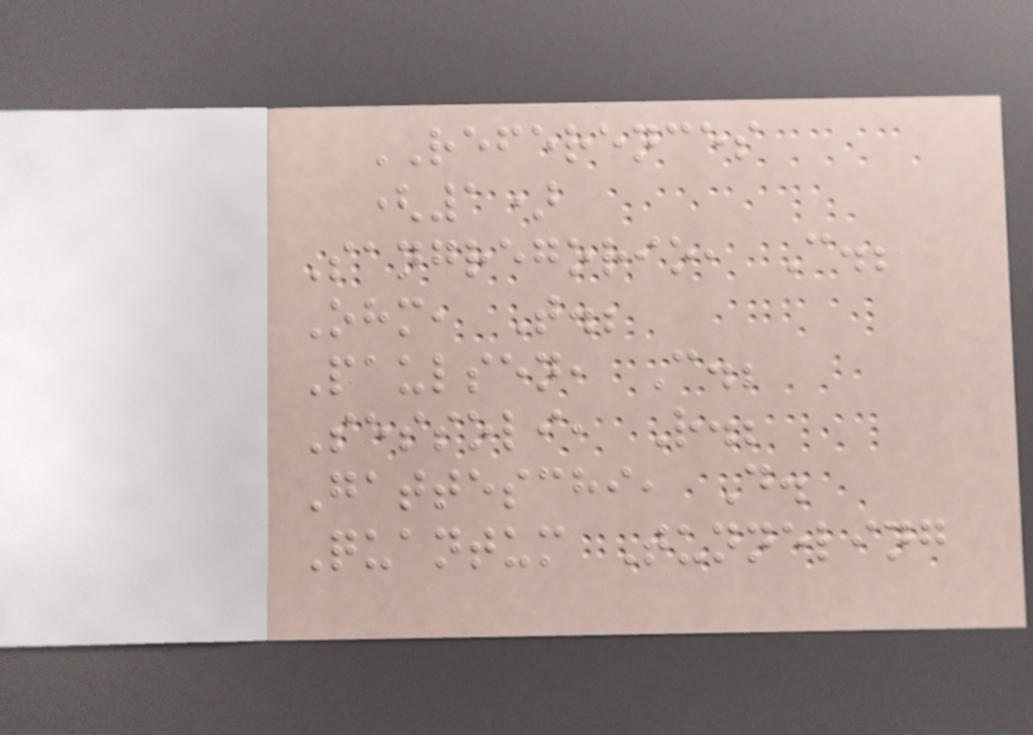REFERENCES
(1)
Sangregorio, C.;
Ohm, T.;
Paulsen, C.;
Sessoli, R.;
Gatteschi, D.
Quantum Tunneling
